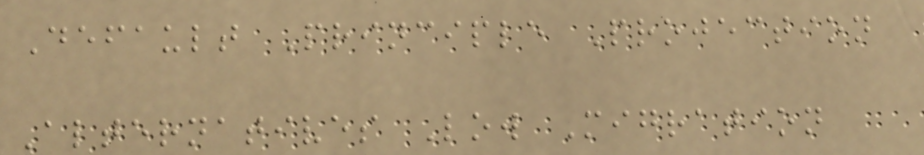Default Principle Projection
Alternatives Low Migration
